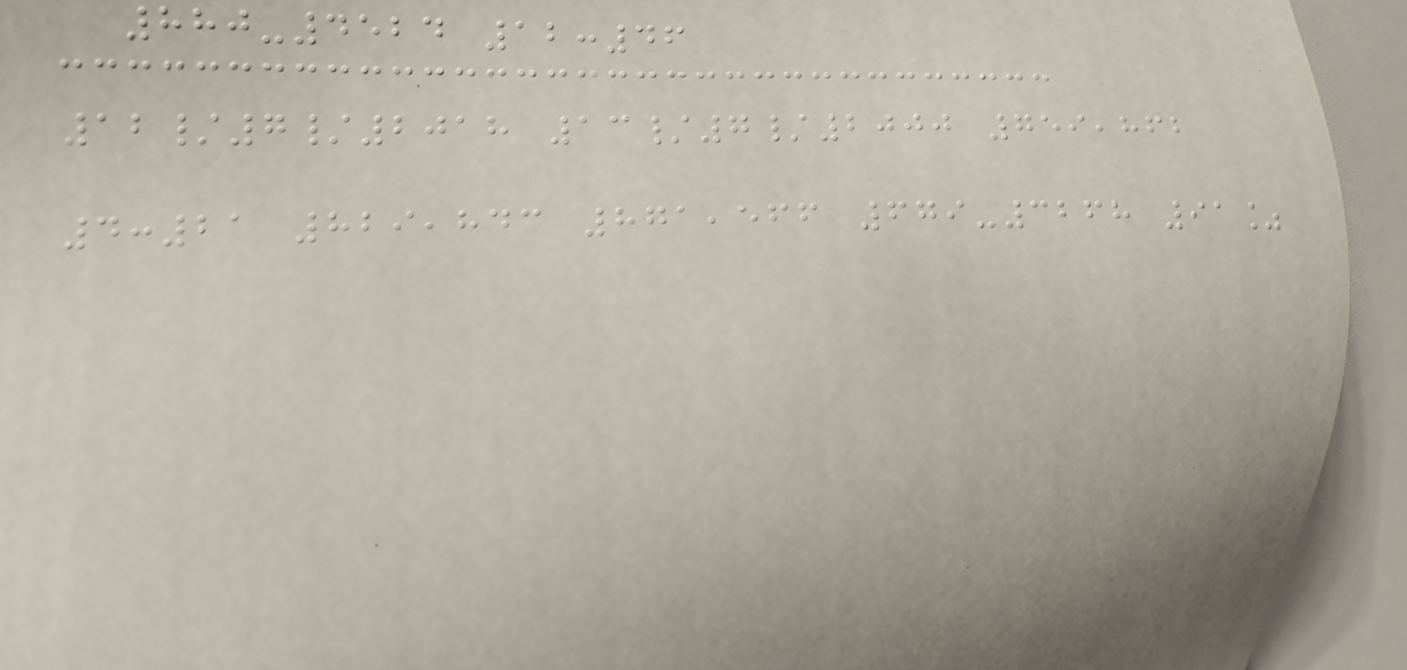880-4524 12:46
12/7/2018 13/7/2000 759,862
4:21 829,843 871,566 679-3268 91%
